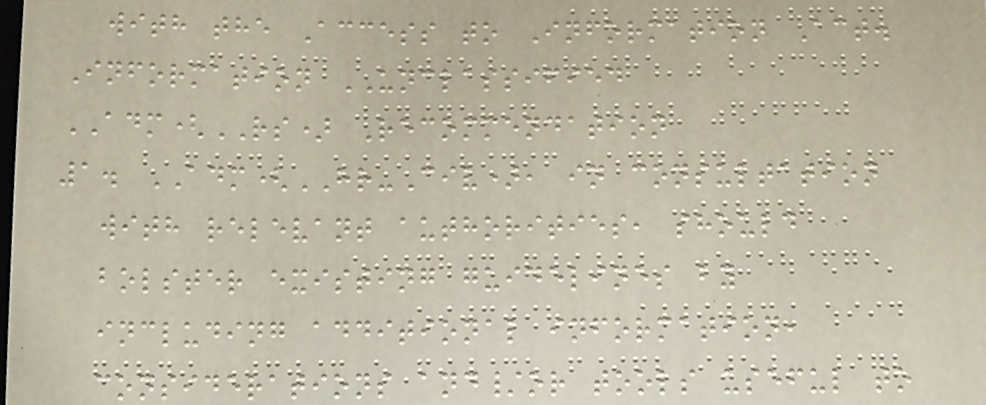with the Access to Information Act.
Information UNCLASSIFIED
ADM(RS) Recommendation
1. ADM(HR-Civ), in consultation
with relevant authorities, should
bolster existing guidelines by
including additional information,
considerations and/or tools useful to
